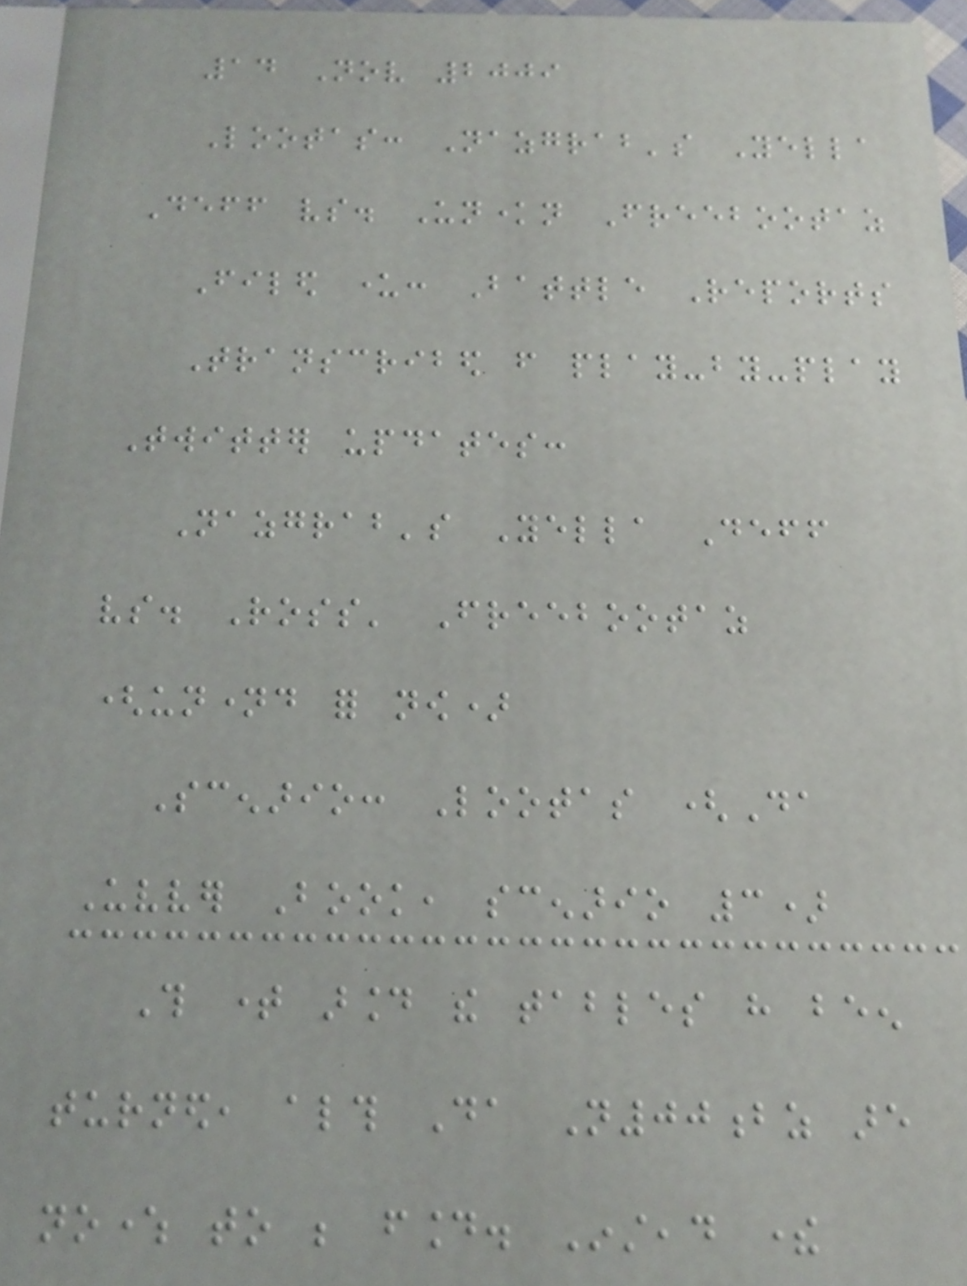14 Nov 2009
Lootas: Nazgrab's Yella
Deff vs. Unknown Freebootaz
Filed under: Battle Reports
Transcribed from play-by-play
Twitter updates:
Nazgrab's Yella Deff
vs. Ross' Freebootaz
(unnamed for now)
Scenario: Lootas (Da
Uvver Book, scenario 3)
This time around the tables have been
turned, although Da N00bz are
nowhere to be found. Instead there
